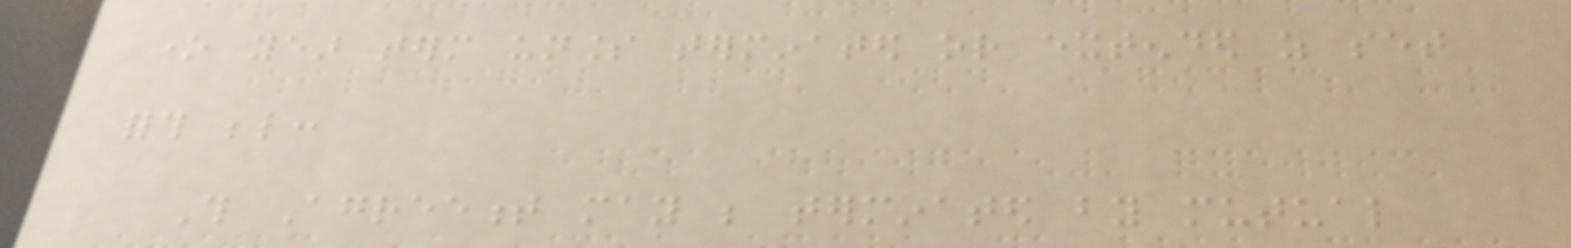one year term unless terminated or extended as set
forth below:
This Agreement may be terminated by mutual
